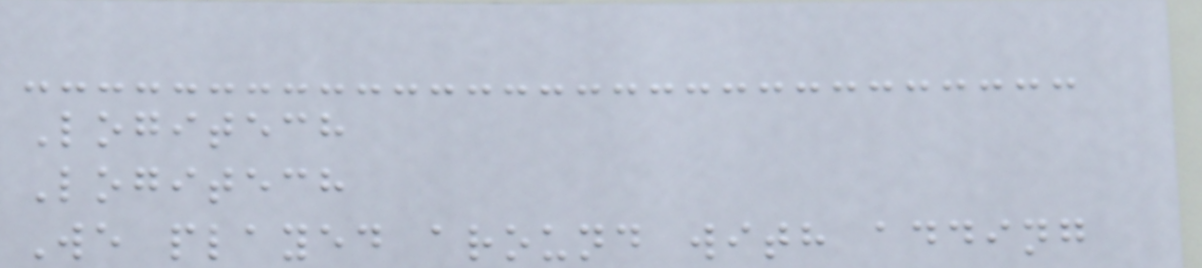Logitech
Logitech
We played around with adding
